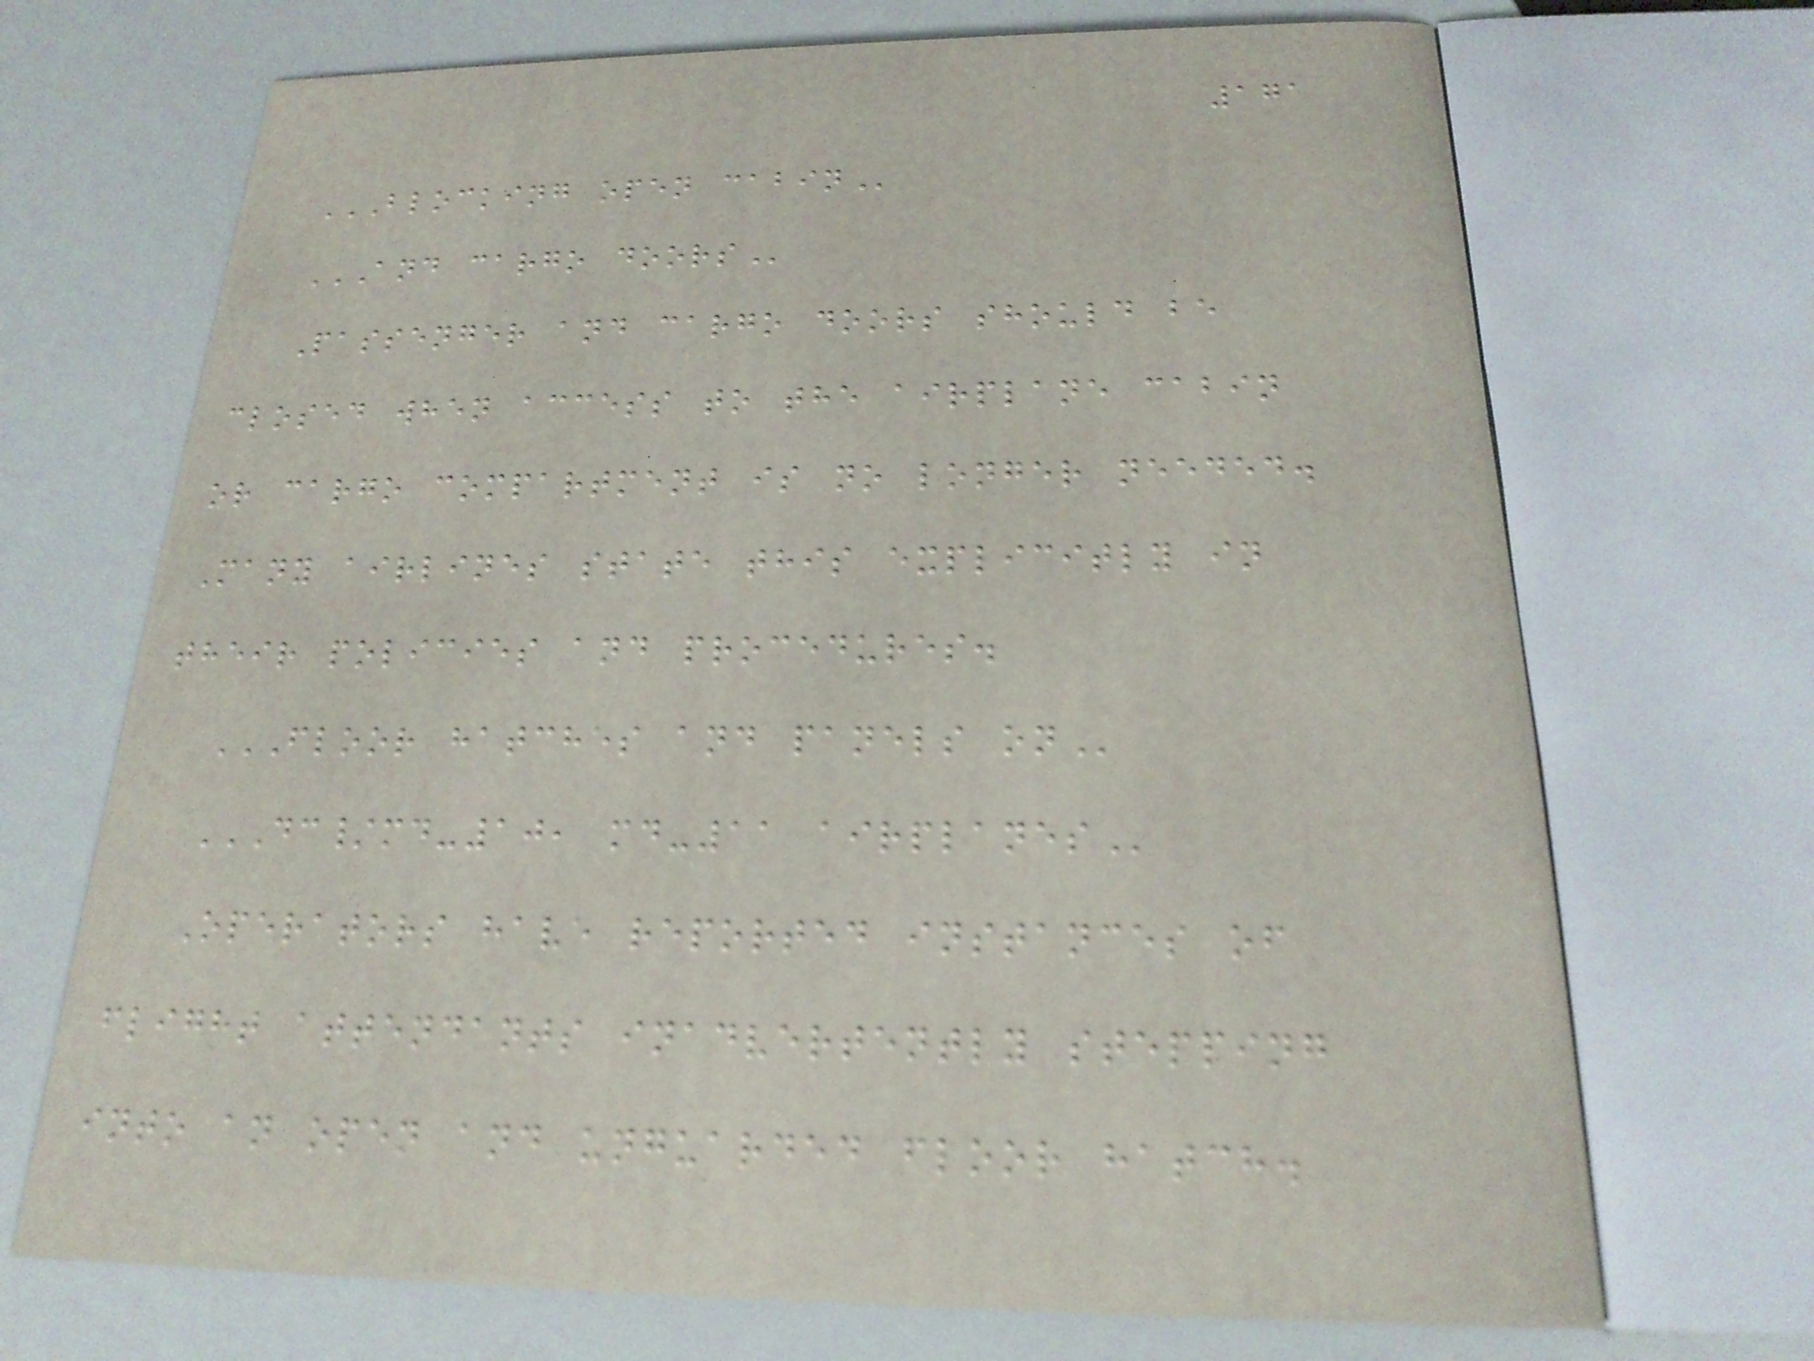171
BLOCKING OPEN CABIN
AND CARGO DOORS
Passenger and cargo doors should be
closed when access to the airplane cabin
or cargo compartment is no longer needed.
Many airlines state this explicitly in
their policies and procedures.
FLOOR HATCHES AND PANELS ON
DC/MD-10, MD-11 AIRPLANES
Operators have reported instances of
flight attendants inadvertently stepping
into an open and unguarded floor hatch.
